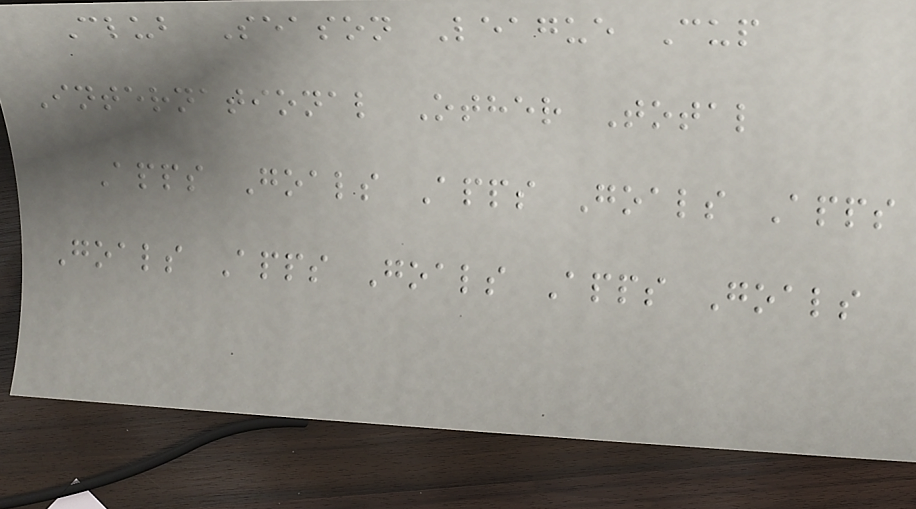Club Season League Cup
International Other Total
Apps Goals Apps Goals Apps
Goals Apps Goals Apps Goals
